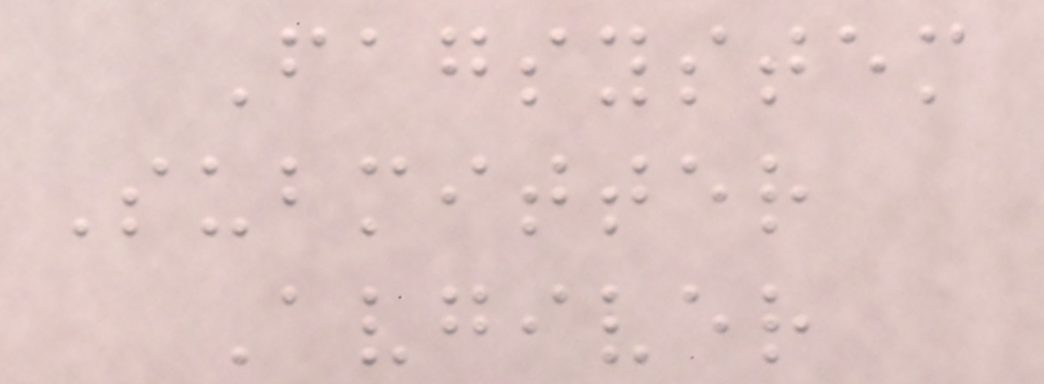Fagsystem
Submitter
Avgiver
